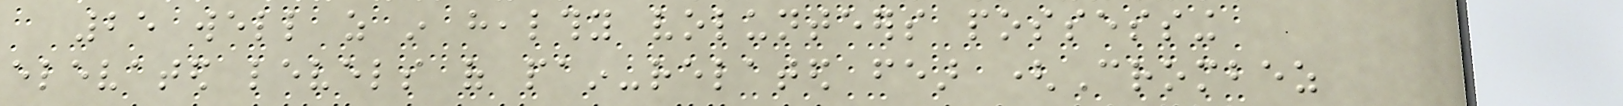25 well as in healthy volunteers possessing
elevated levels of pain-related fear (Crombez
